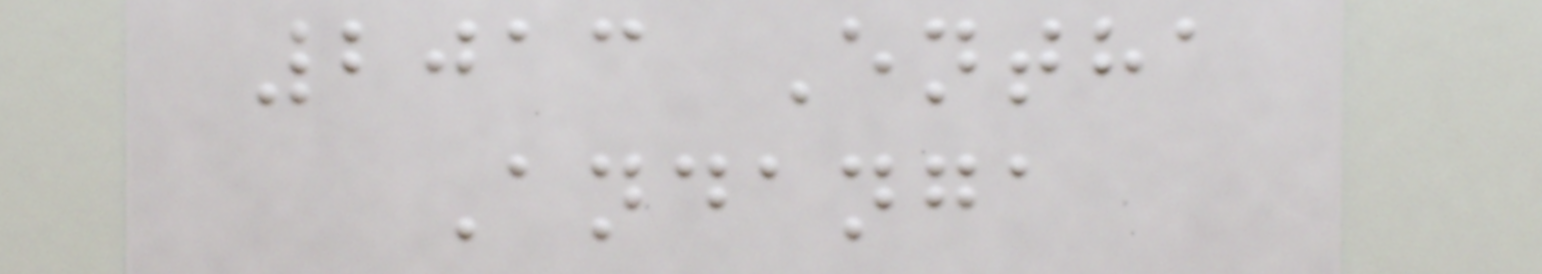2013 Entha
Andanga
